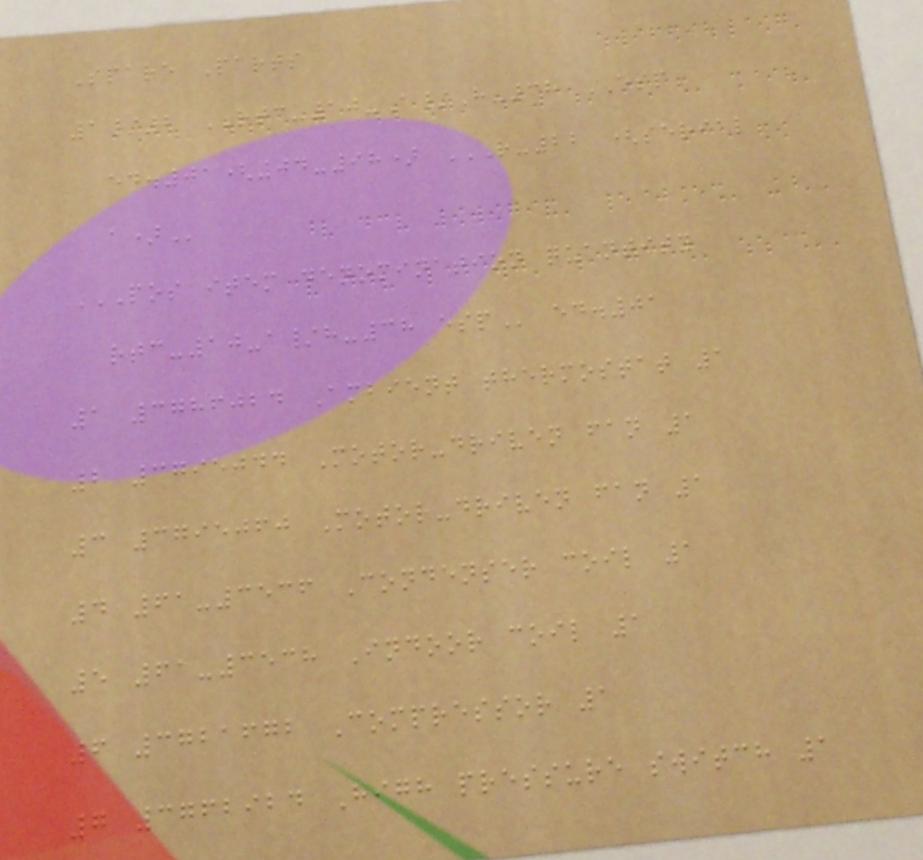Spare Parts
1/2 RTC-10-A/H-38 ESP
ed.01(04-98) R-22 (SERIAL
A)
POS ITEM DENOMINATION QUANTITY
RTC-10-A/H-38 ESP ed.01
1 3786024 Ambient thermostat 1
2 3795044 Motor-driven fan 1
3 3795060 Motor-driven fan 1
4 61-3536 Condenser coil 1
5 61-3538 Indoor coil 1
6 3721672 Compressor 1
7 3762924 High pressure switch 1
